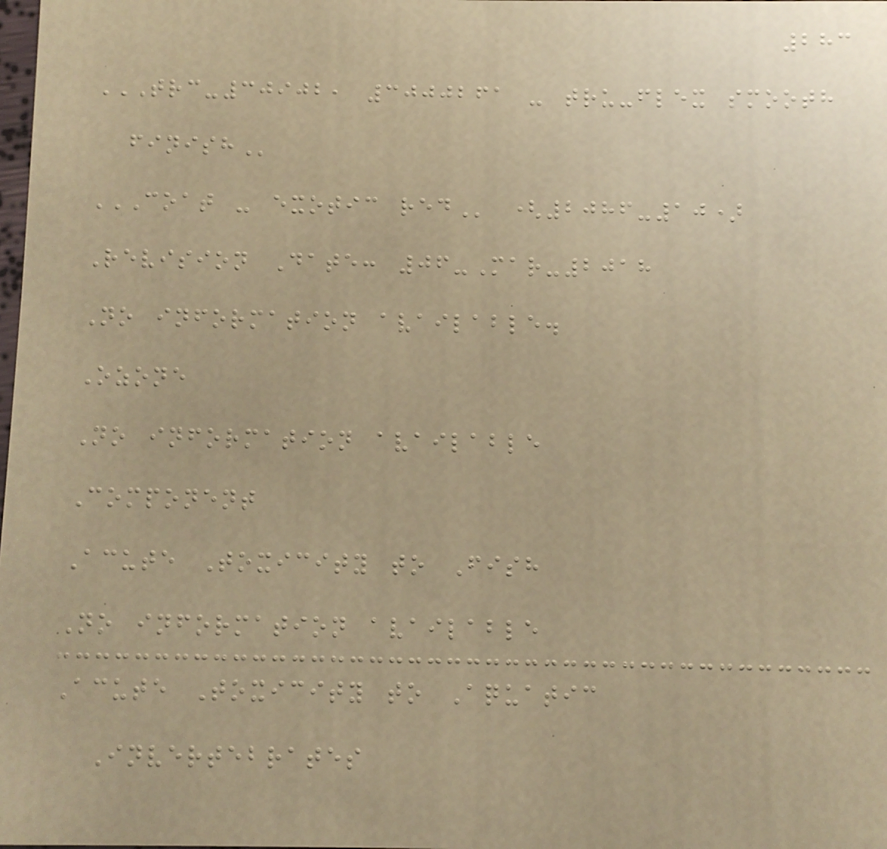283
TRC-30902, 3000261 - TRU-FLEX SMOOTH
FINISH
COAT - EXOTIC RED (2086-10)
Revision Date: 06-Mar-2018
No information available.
Ozone
No information available
Component
Acute Toxicity to Fish
No information available
Acute Toxicity to Aquatic
Invertebrates
